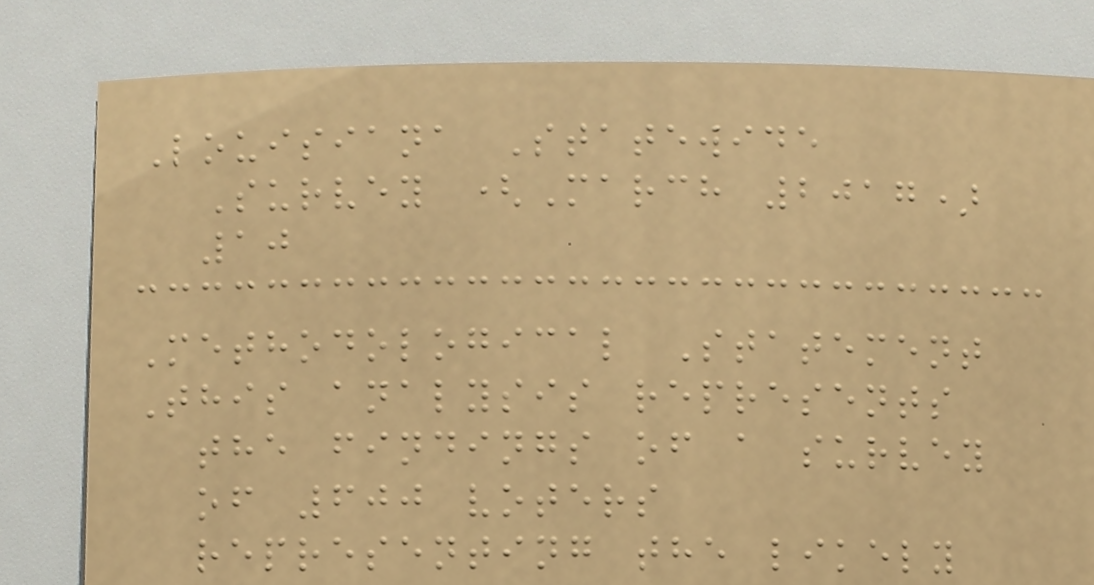Louisiana Statewide
Survey (March 2017)
10
Methodological Statement
This analysis represents
the findings of a survey
of 600 voters
representing the likely
